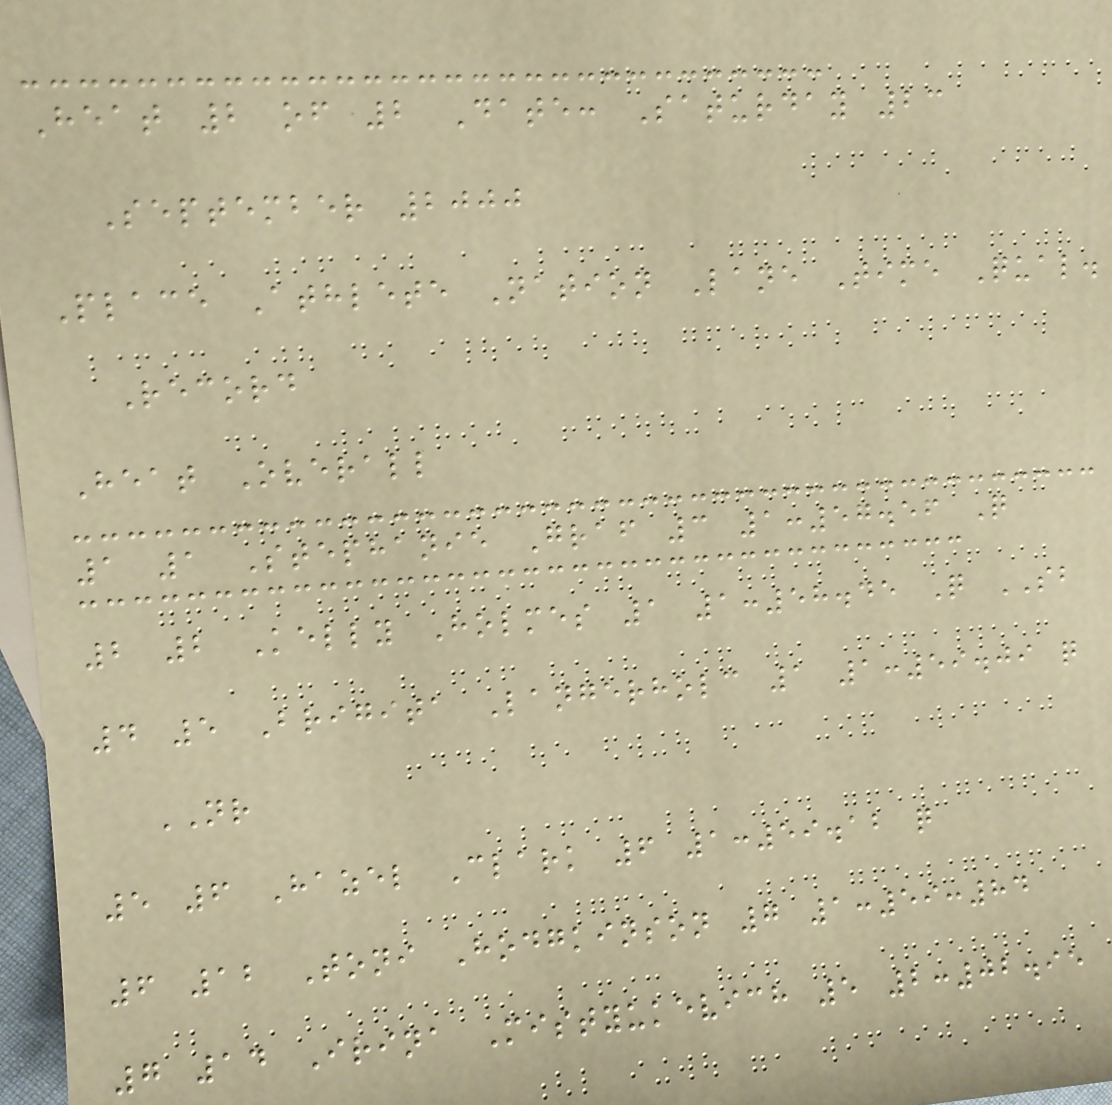Heat 2 of 2 Date: Saturday 23
September 2000
Place Athlete Nation Lane Time Qual.
Record
Heat Overall
1 1 Stephanie Graf 3 1:57.56 Q
2 2 Kelly Holmes 1 1:58.45 Q SB
4 5 Brigita Langerholc 1 1:59.09 q
NR
5 6 Hazel Clark 6 1:59.12 q
6 12 Toni Hodgkinson 7 1:59:84
7 14 Irina Mistyukevich 5 2:02.95
